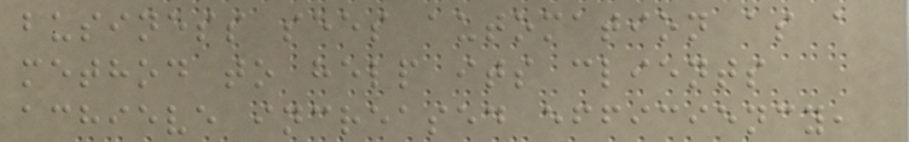business sees automation as a
method to help its clients
achieve increased efficiency,
